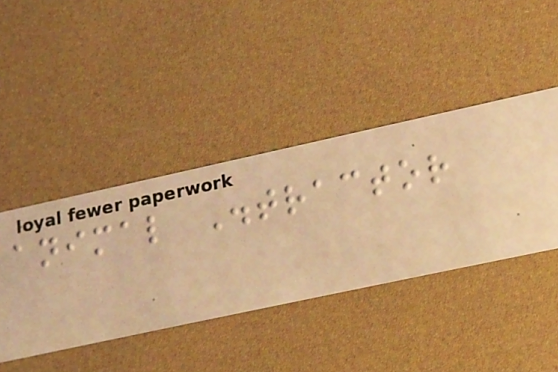animal Distractor
